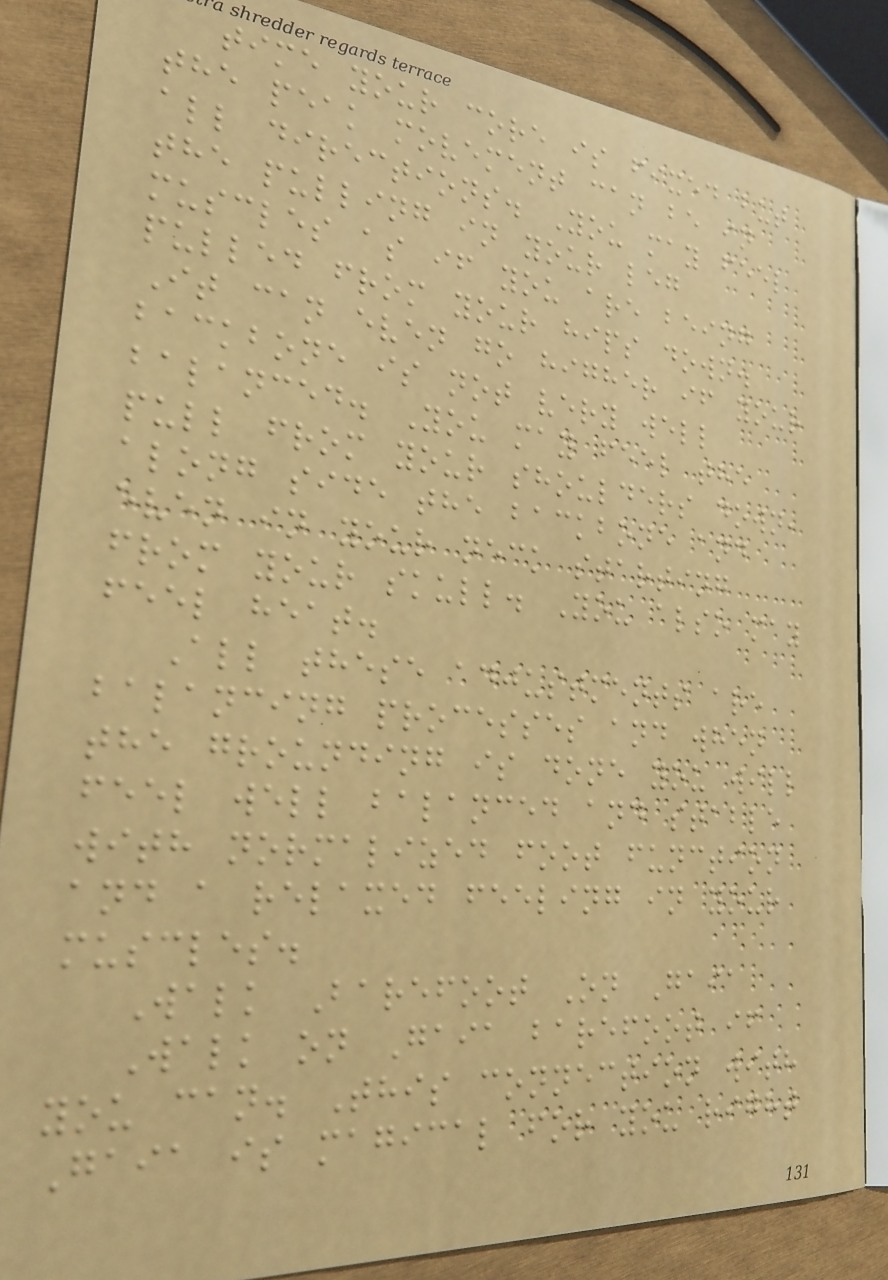time your core is fixed but
the peak movement can be in
all directions. You may feel
the pulling in your leg
muscles as if you are being
pulled from your hips down.
It can even go higher if your
backbone is not very well
balanced. You may feel the
pull from your shoulders down,
along side the backbone and
even in your neck starting
from your skull. You also may
feel heat.
All these adjustments are
balancing processes and when
the grounding is done you will
feel well balanced and stable
with normalized foot function
and a relaxed feeling in your
muscles.
Walk Barefoot On Gaia
Walk on Gaia barefoot if
you can. This connection with
Gaia is magical for you right
